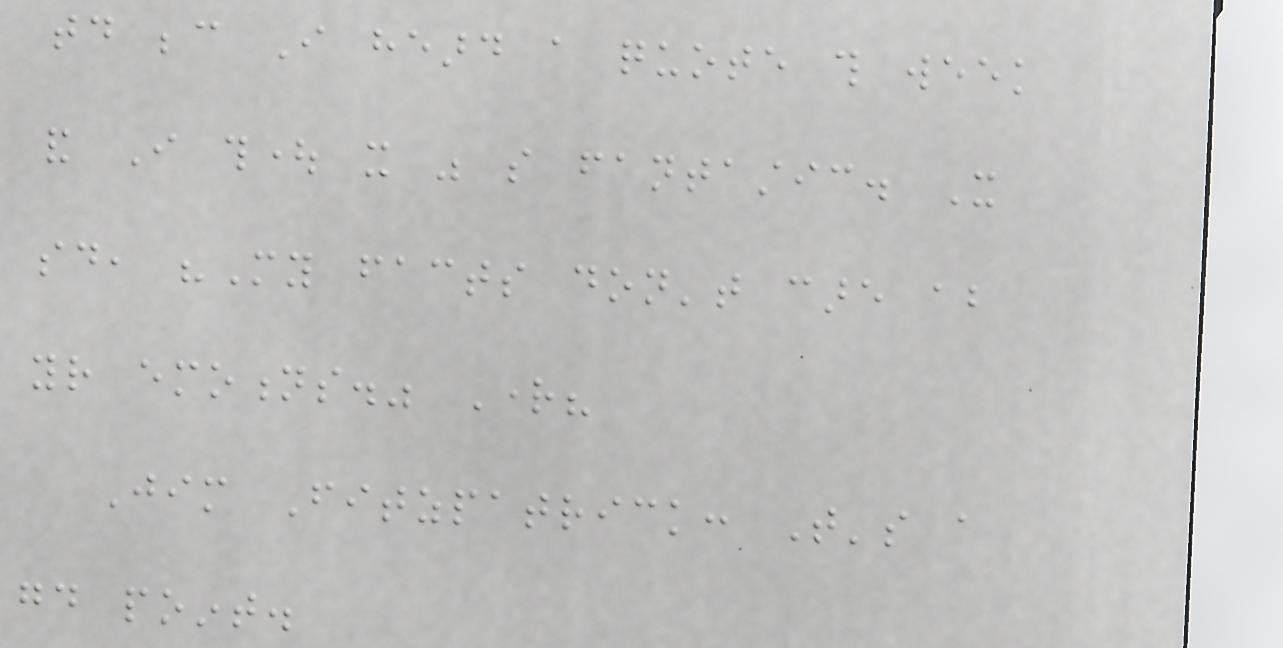today because I heard a quote this week
and I thought it was so fantastic. It
said, "My facts don't care about
your emotions." Right?
Jim Fitzpatrick: That's a
good point.
